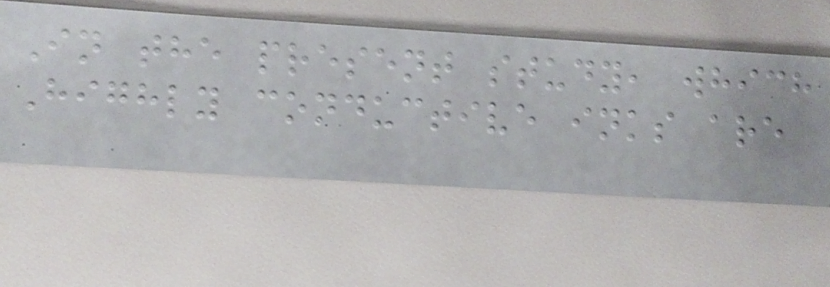In the present study, which
Highly conductive inks are
